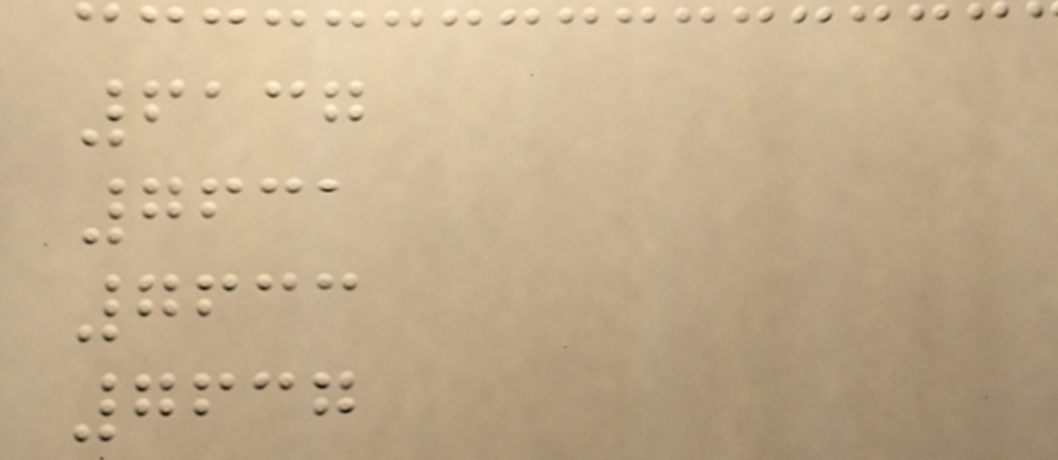6137
7631
7633
7637
